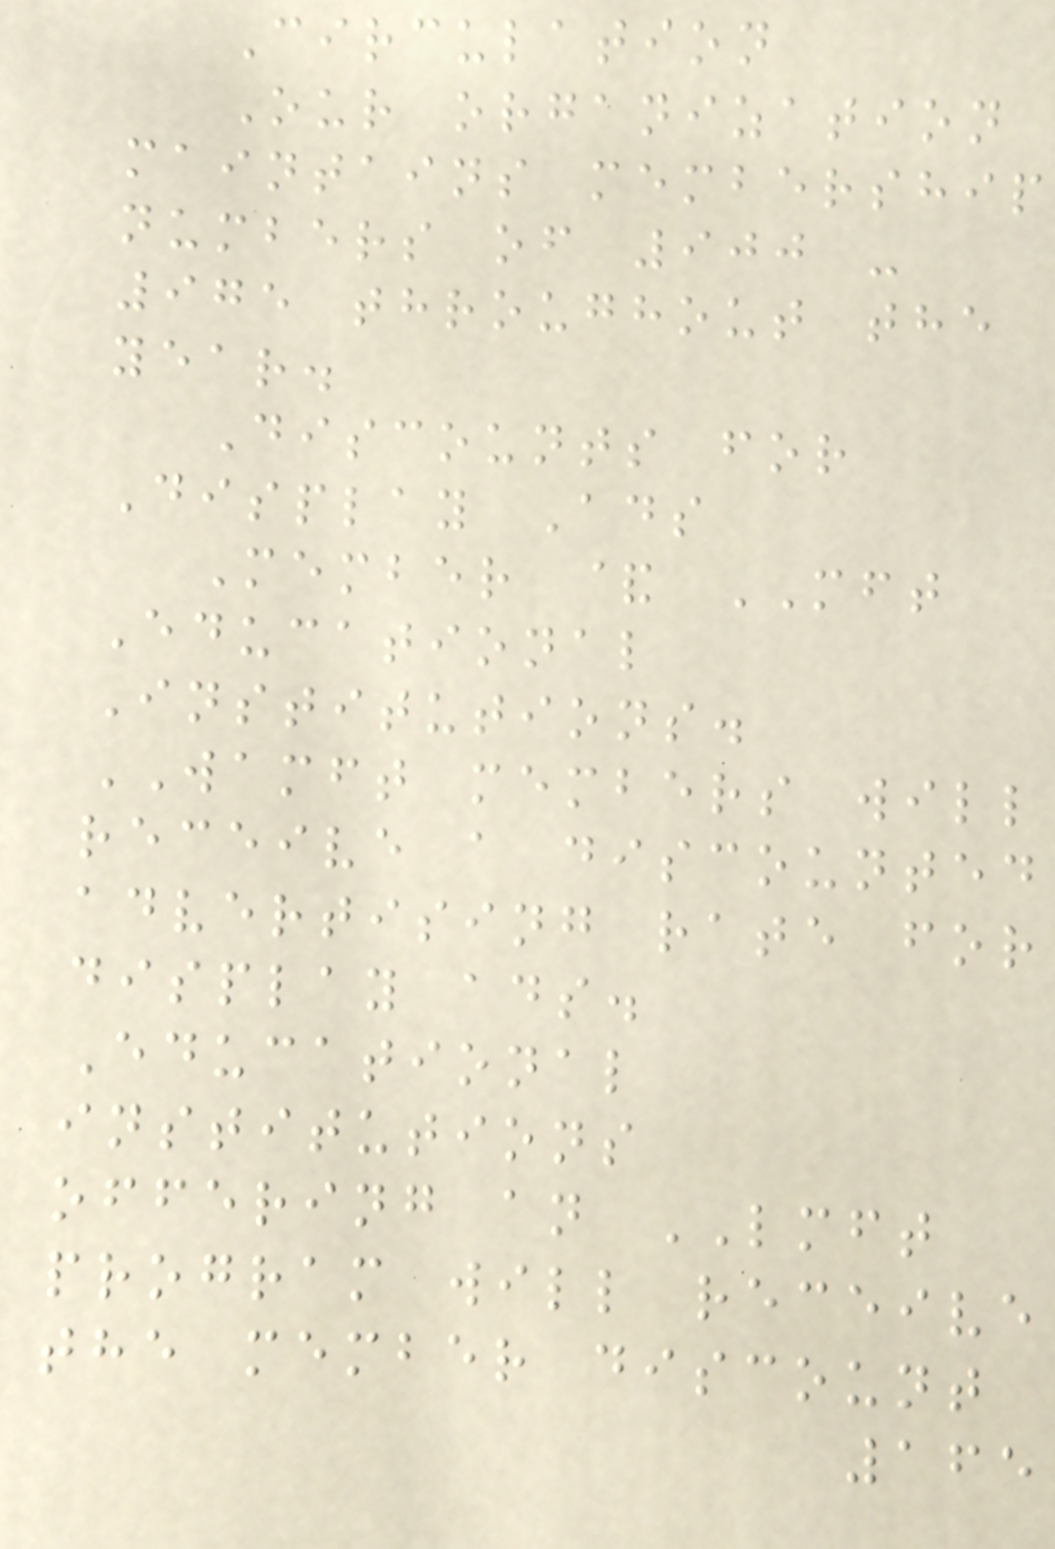Circulation
Our organization
maintains membership
numbers of 900 -
975 throughout the
year.
Discounts for
Display Ads
Member & MFT
Educational
Institutions.
WAMFT members will
receive a discounted
advertising rate for
display ads.
Educational
institutions
offering an LMFT
program will receive
the member discount
165
